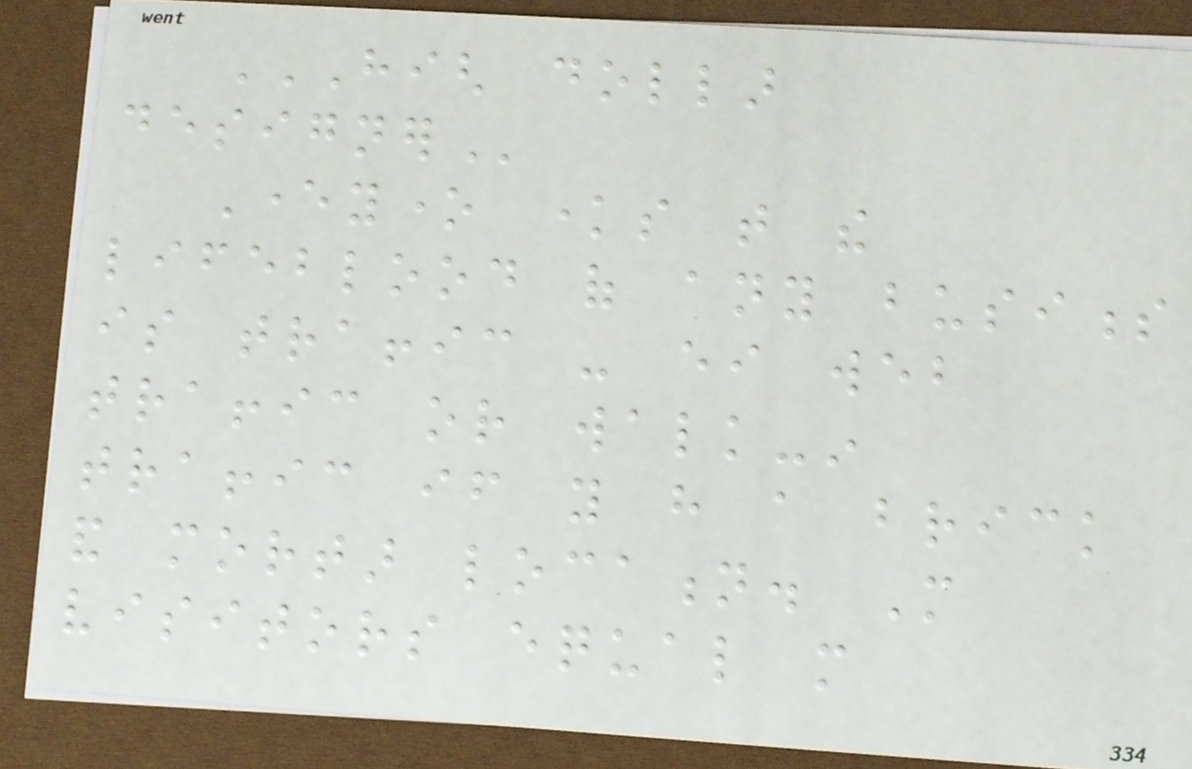HIGH DOLLAR
DESIGNER
Everyone knows that the
lifeblood of any business
is traffic - either web
traffic or walk-in
traffic if you have a brick
and mortar location. More
visitors equal more
